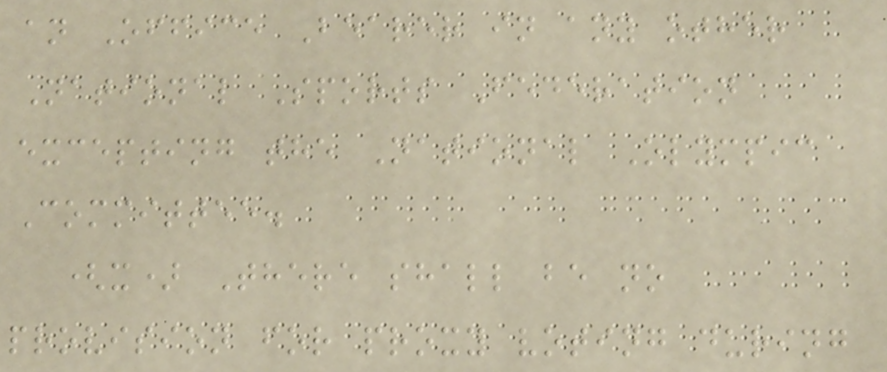an Office Bearer in any other
National Sports Federation
excepting the National Olympic
Committee.
(x) There shall be no
provision for proxy voting during
